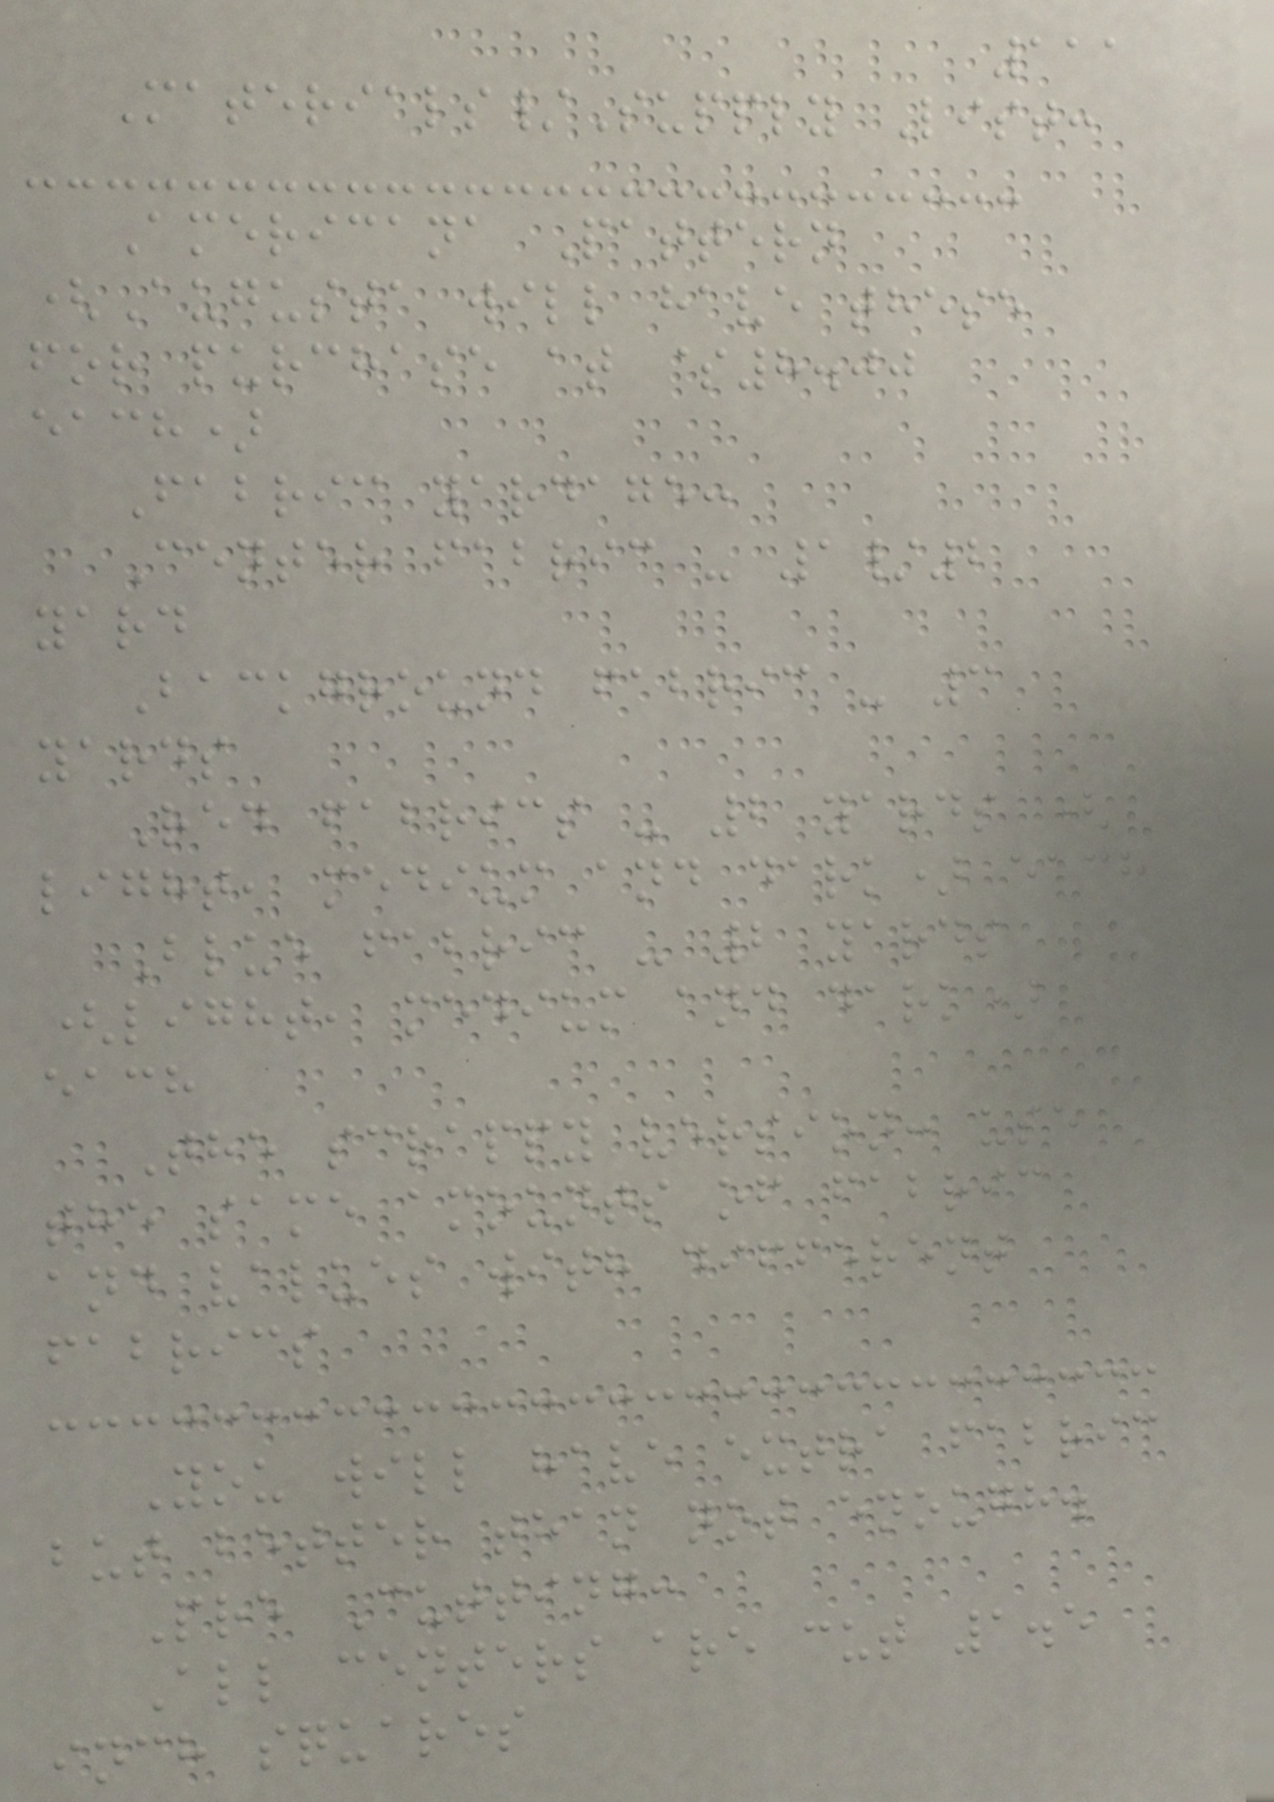111
Materials/Supply List:
Americana Pattern
(Augusta will have these
for purchase at $8.00
each)
Fabric yardage:
Center fabric - 1/2
yard
Background fabric - 3
yards
Red fabrics - 2 yards (
light, medium and dark) each
Blue fabric - 2 yards
(light, medium and dark)
each
The scrappy version: use
the same amounts of fabric
and values with different
fabrics
You will have extra fabric
but better than not enough.
Pre Cutting:
All centers are cut 1.5
inch squares
